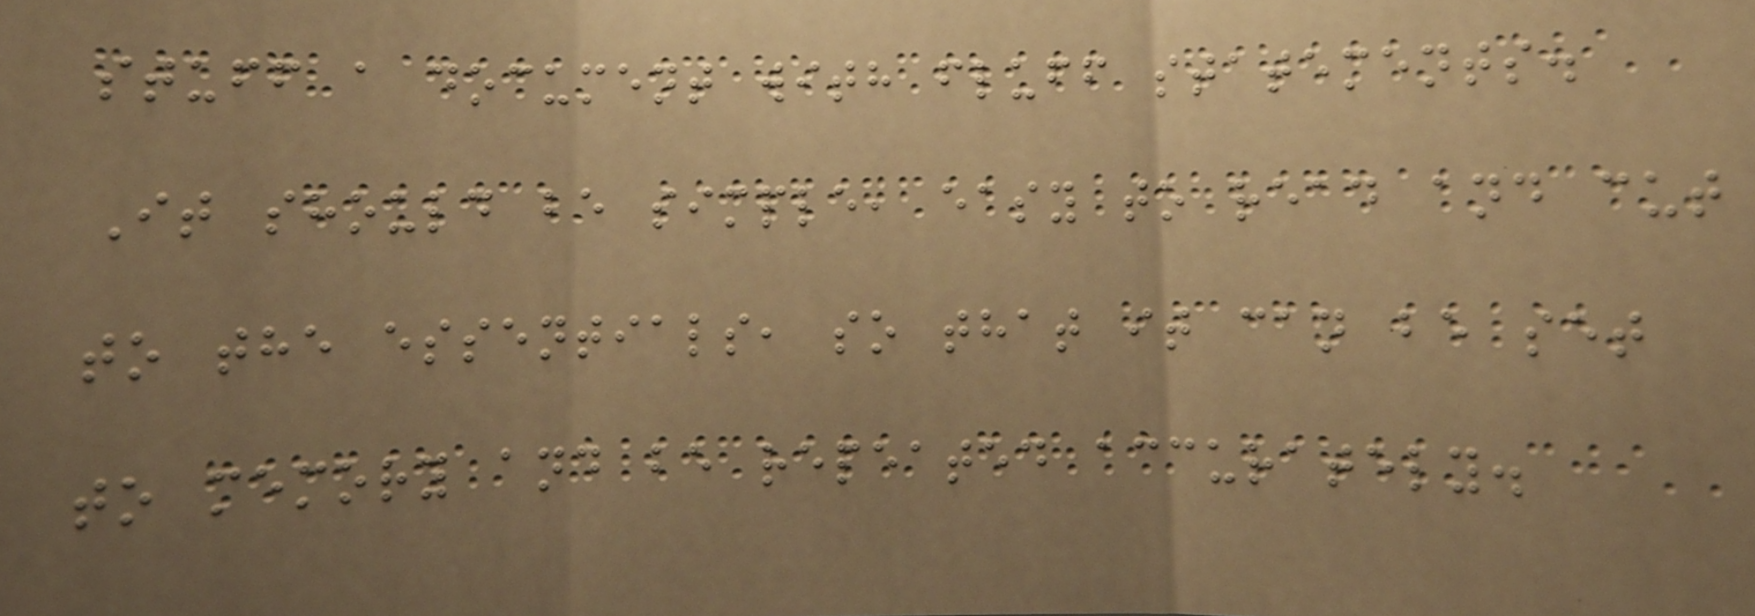stuff a document with fluff statements.
It should be simple, easy to read and cut
to the essentials, so that it can be set
to memory and be repeated accurately.
